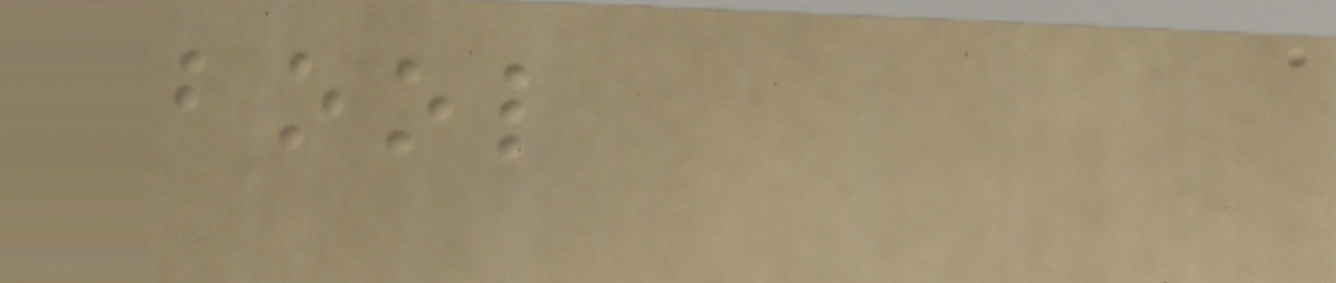bool
